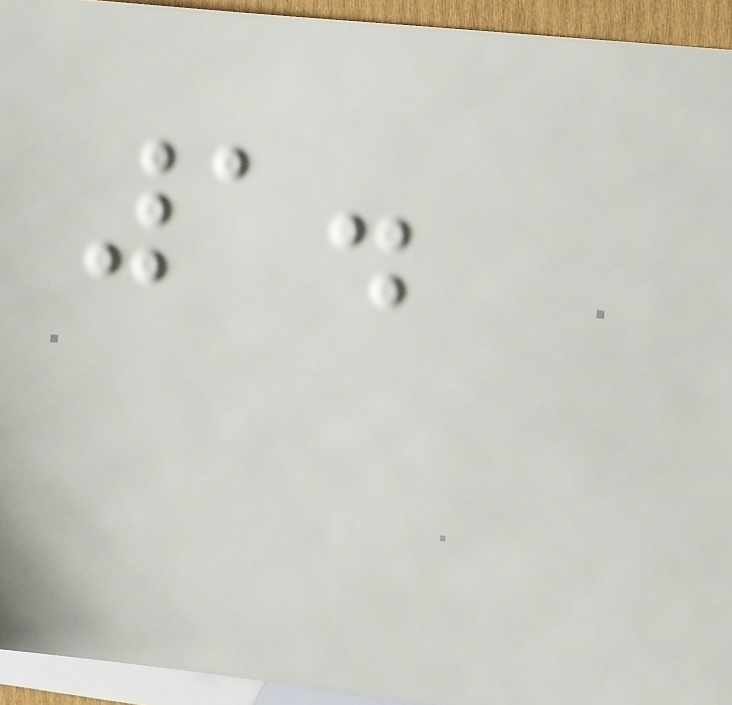1.
